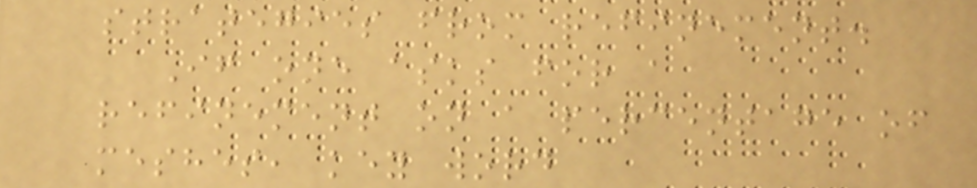strategies from refinement.
If one asks for a
refinement on a percentage of
meshes, key word
